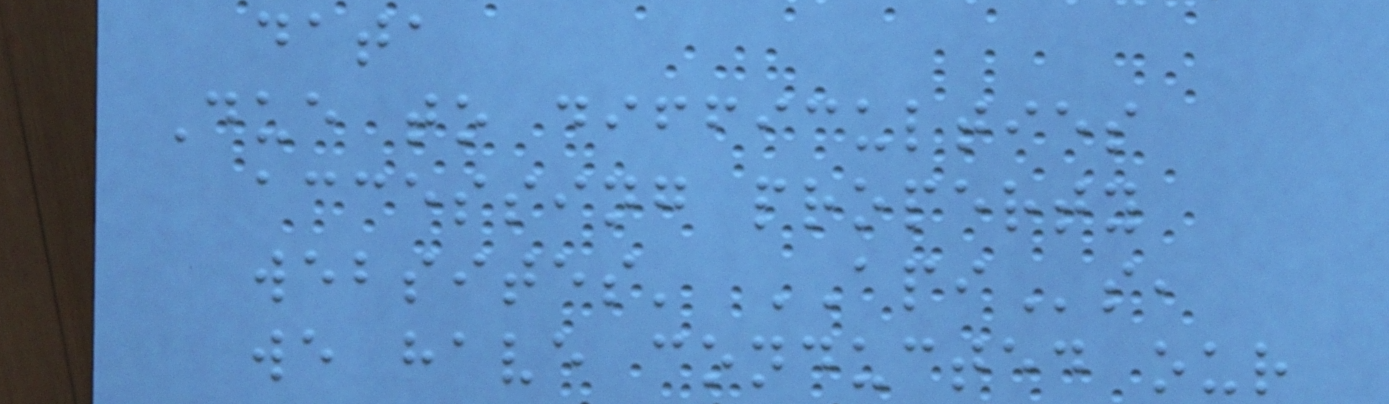data
Due to difficulties
accessing property
websites' APIs,
we have conducted our
